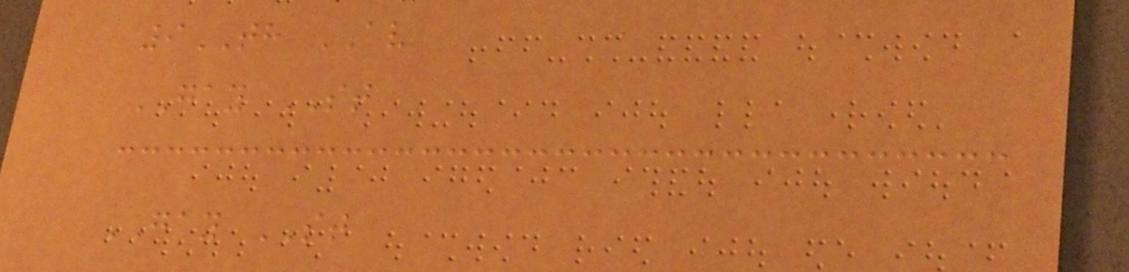9TH AV
GAY ST
GAY ST
